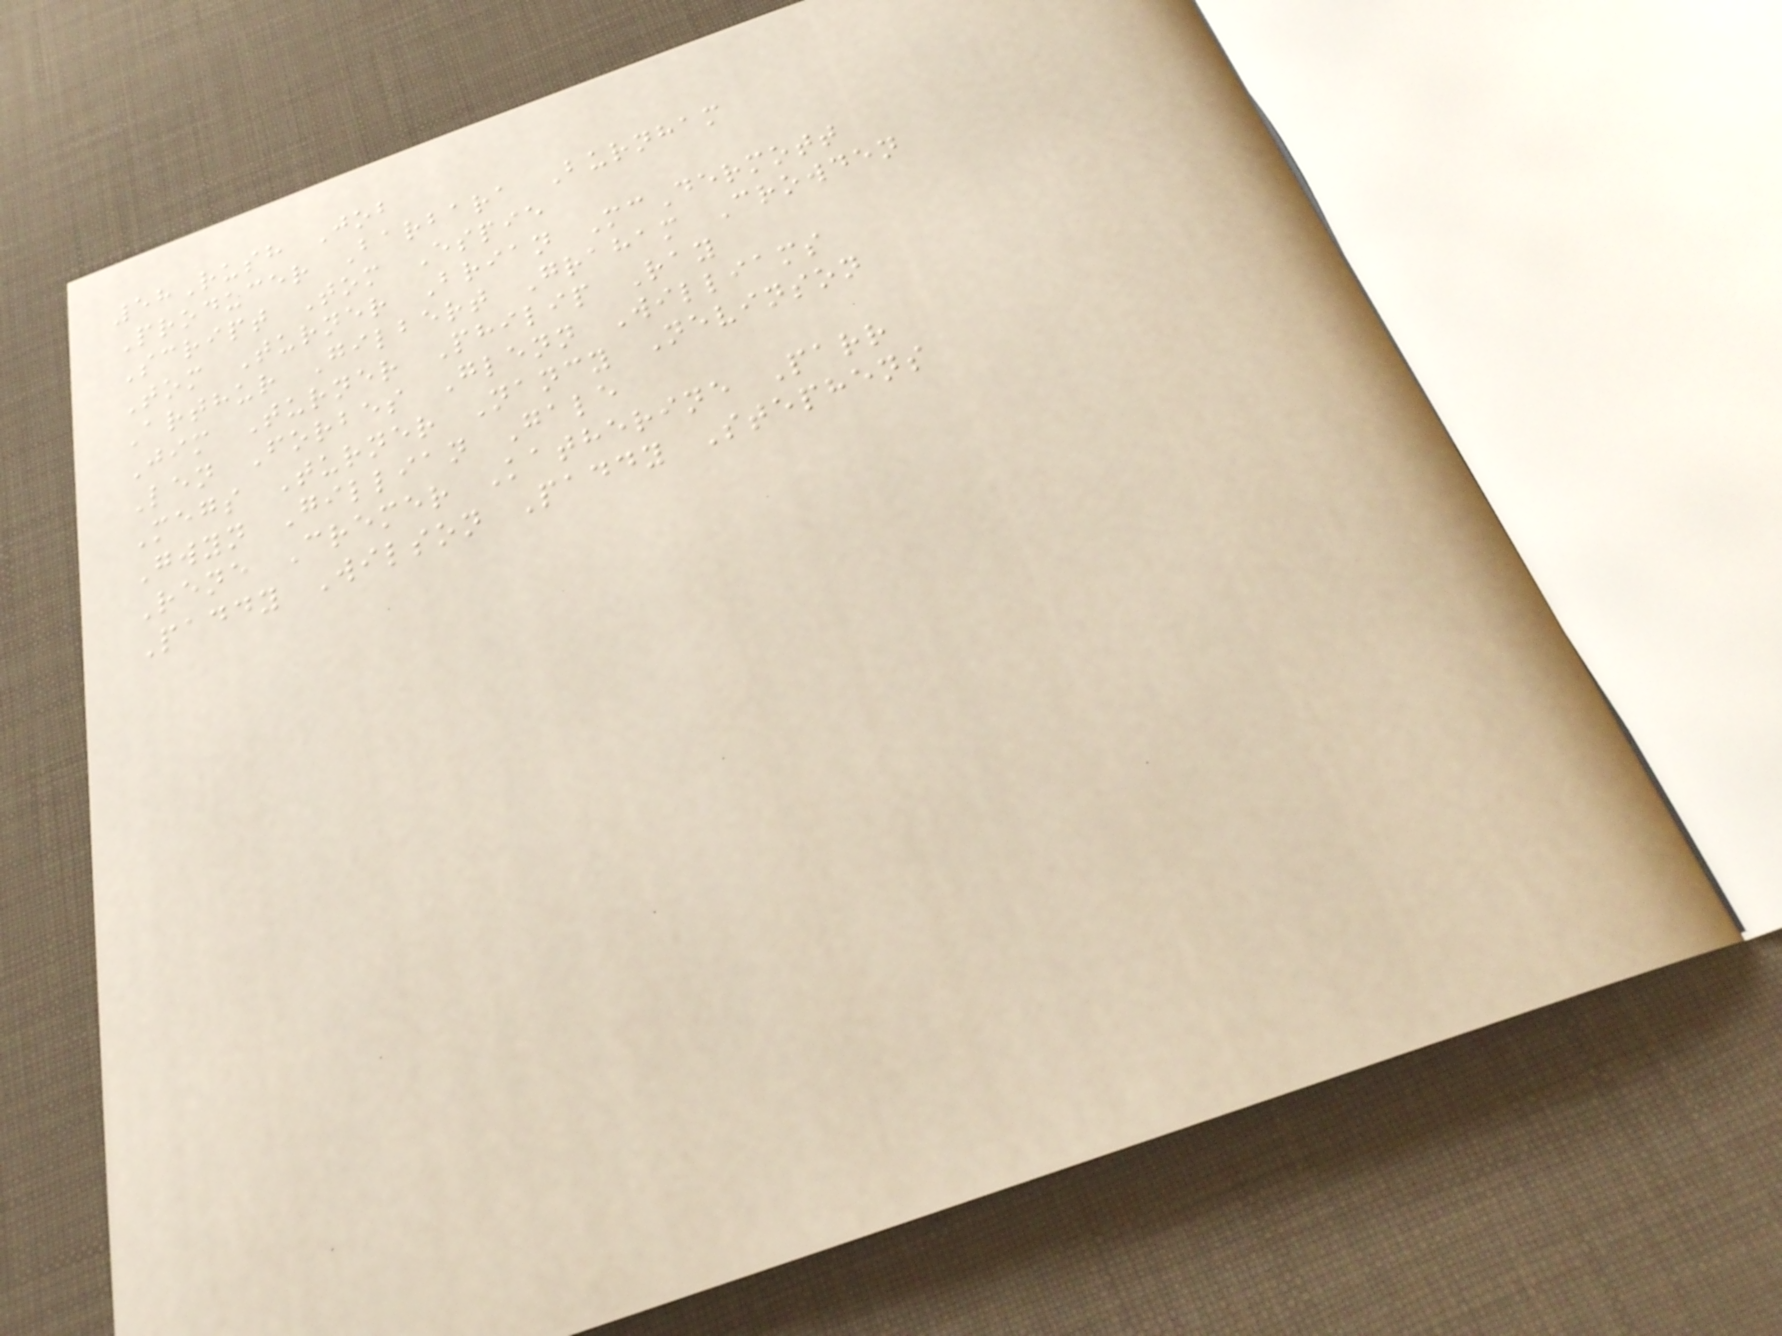58Rush Job
Producer Barbara Burnham
Script Tom Espie
Tom Turner Brian McDermott
Arthur Gilbert Graham Crowden
Jim Turner Philip Ray
Len Forbes Glenn Williams
Megs Turner Nancy Nevinson
Gwyn Gillian Gale
Rene Cremer Katherine Parr
Paddy Wilson Paddy Stephens
